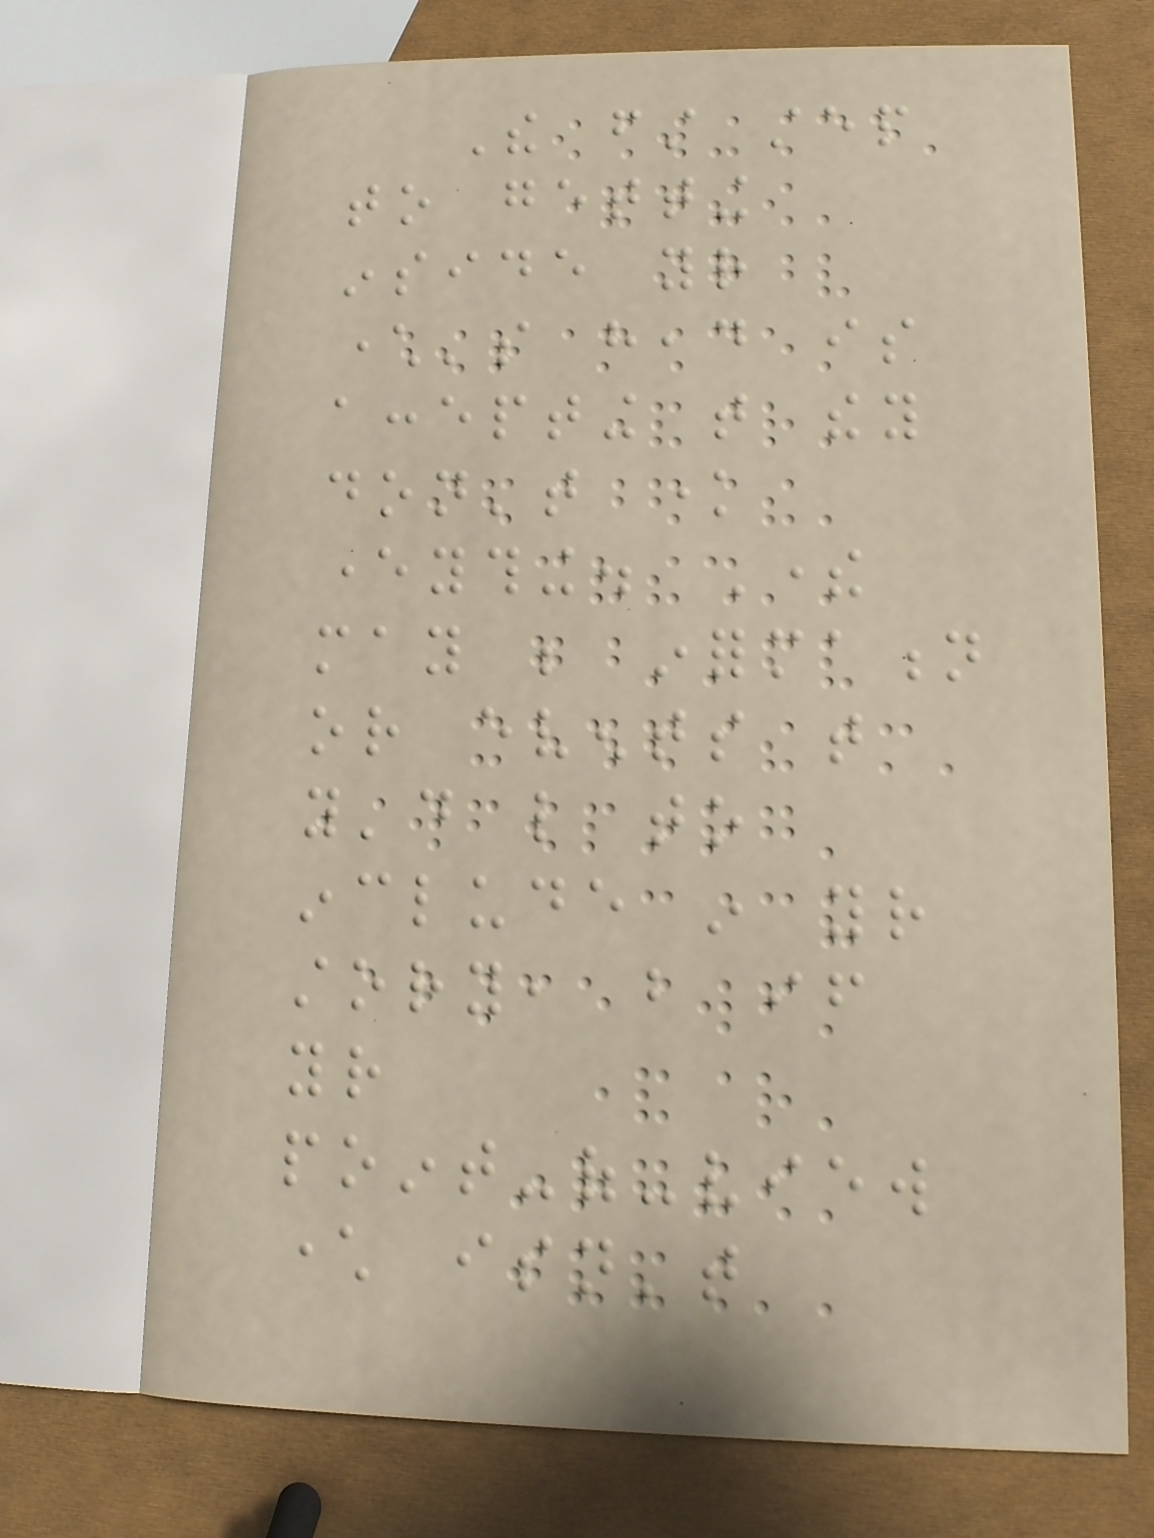The first step
to getting
inside your
character's head is
accepting that they
don't know
everything. There
may be information
or events that
you'd like to
include in your
story, but if
your
point-of-view
character isn't
